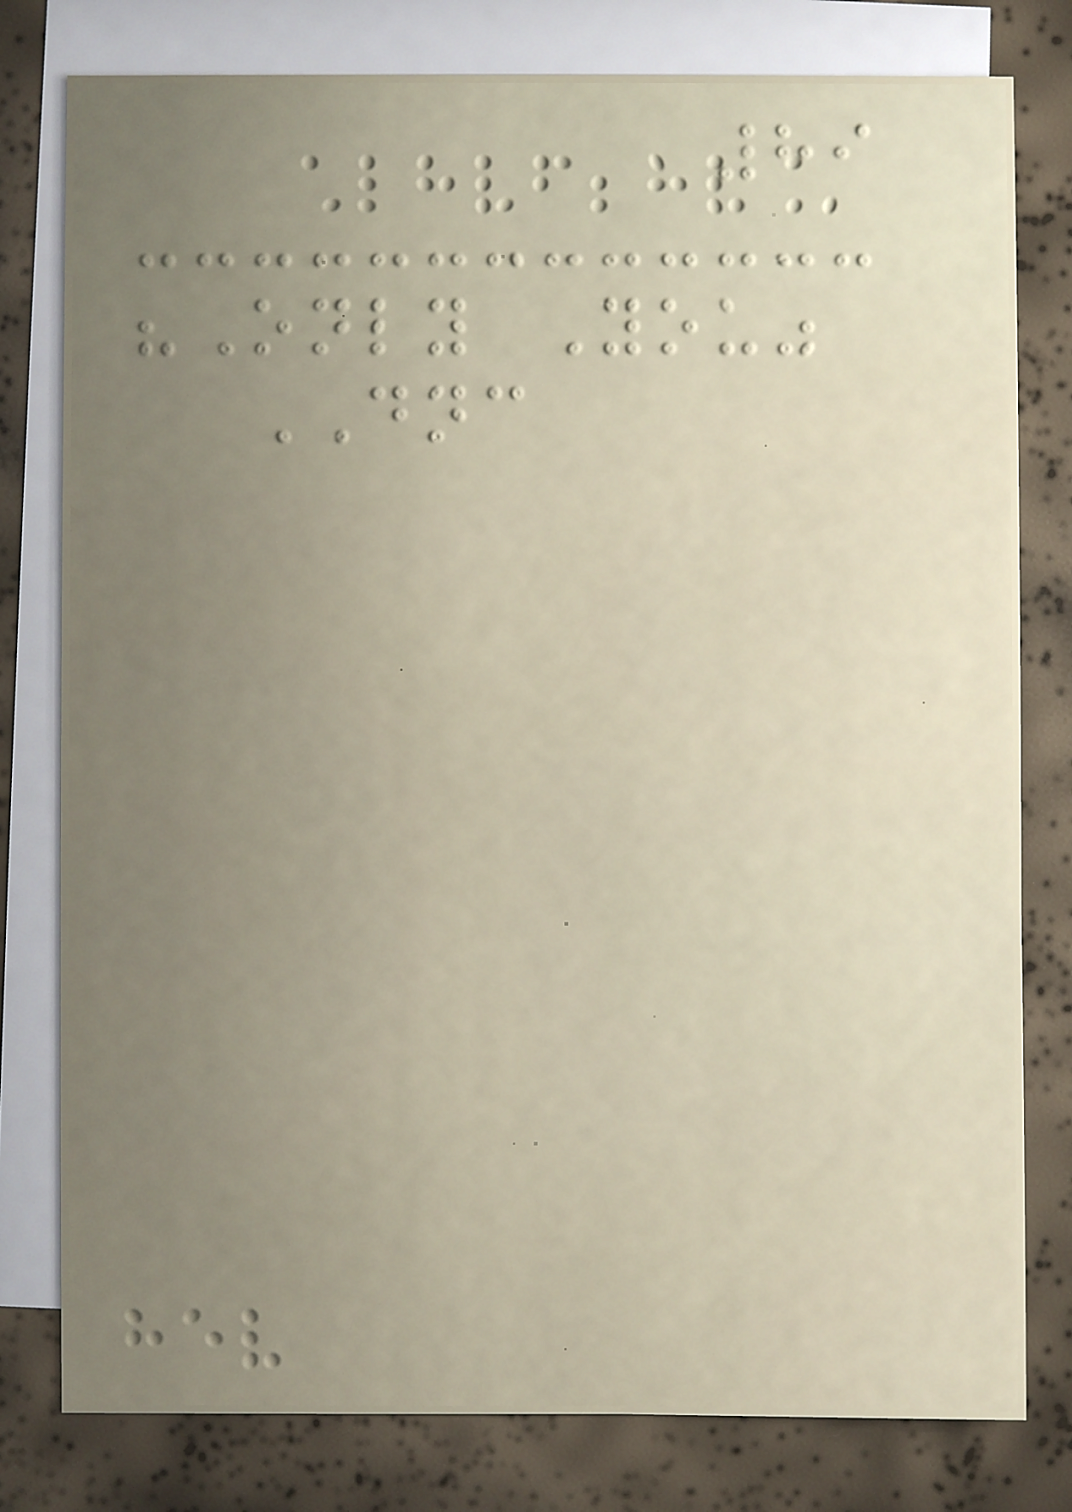89
"Only You"
DNC
